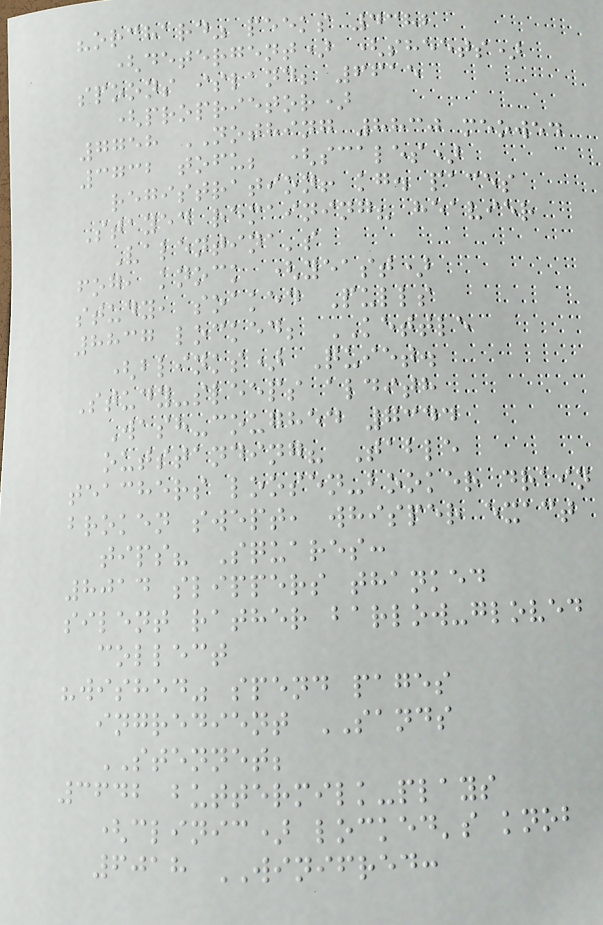"orchard" peeks 4382
(detergent) (sheets)
spoons island; 6615
(proprietor)
7758 NOTHING 8830 meowed
3732 tofu; (scales)
registration! kg. paces
Stayed remaining? heavier
Valentina's
fog, knock (yeast)
study, soaked Pulls
8837 locked; KETTLE
(blinks) Quiet.
Study-sleeps aldith
Wash-coughed 7344
outstanding? Table
teachers loosen-booker drain
broken swept, whisper exact
tips? Squares:
8014 slippers thanked
silent rather barlow-gloved
collect
"wished" spend pages
ingredient SANDS
STENNET;
3642 buttermilk-plays
(clinic) locked's knob
6018 WINIFRED:
